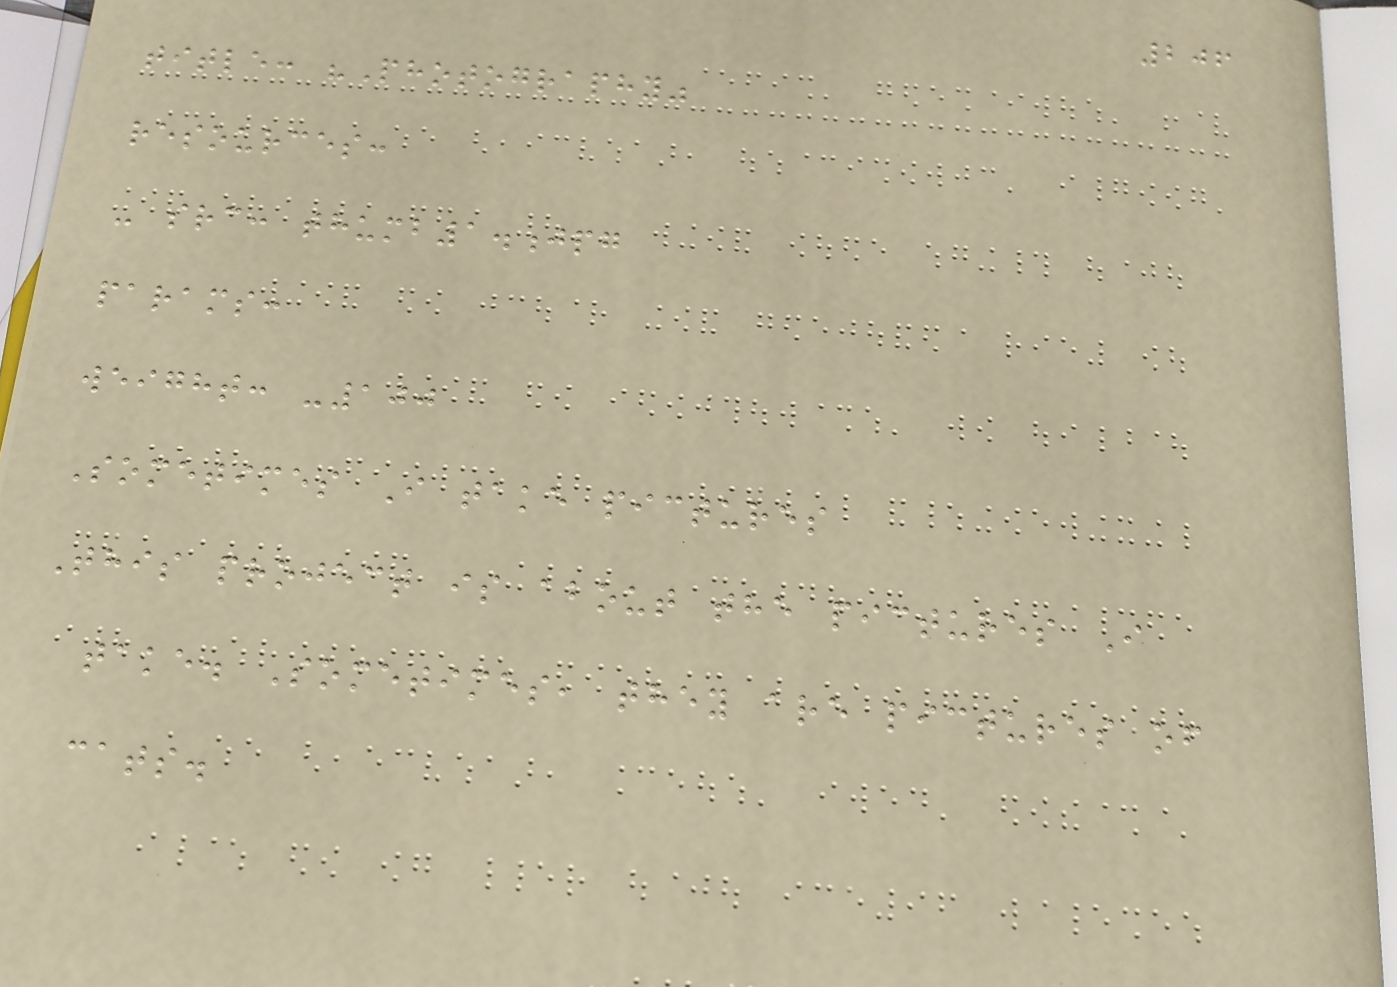206
title: "Photography"
resources:
- src: thumb1.jpg
params:
weight: -100
Sometimes I take pictures
This project is about the pictures I
take. Sometimes, they are pictures of
cats.
